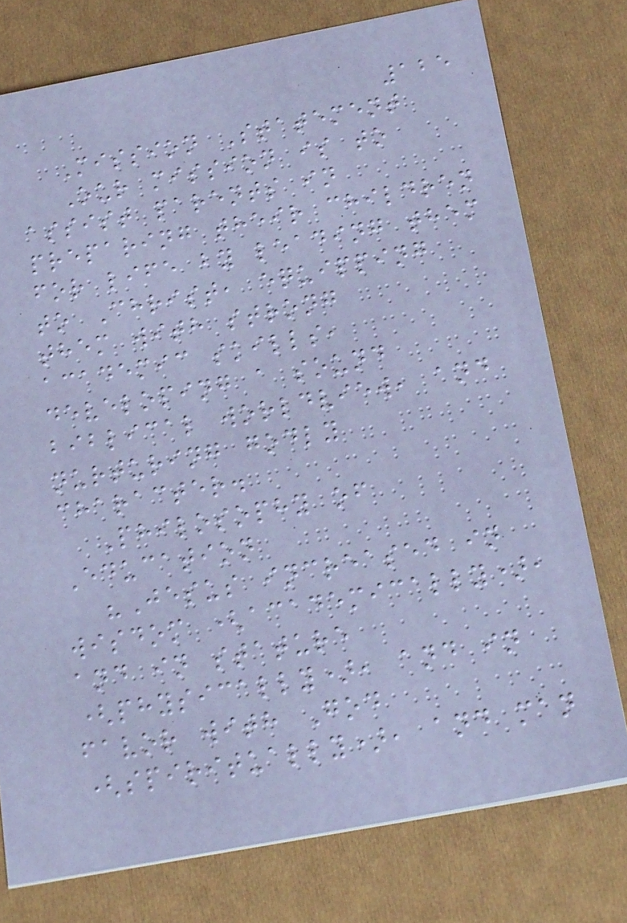125
Mission Statement
Our mission is to
assist parents in
preparing their children
for life by leading them
to Christ, equipping
them with strong
academic skills,
developing a sound
biblical worldview, and
nurturing godly
character.
Philosophy of
Education
"Jesus increased in
wisdom (academically),
and in stature
(physically), and in
favor with God
(spiritually), and man
